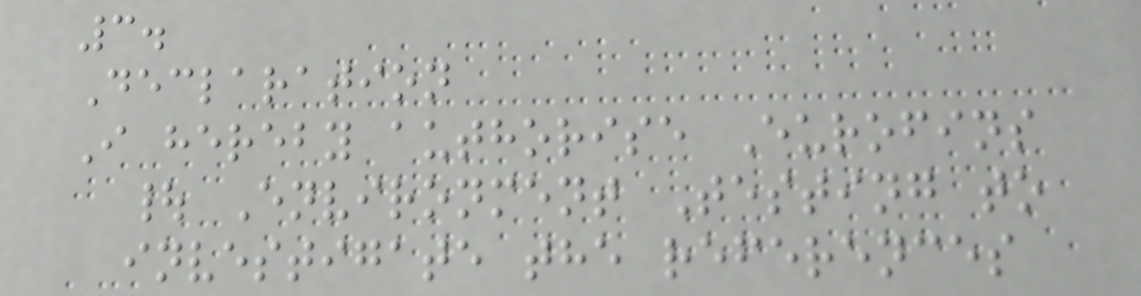3.
Declaration
I hereby authorise Eurofins
| Environment Testing to
investigate the references
